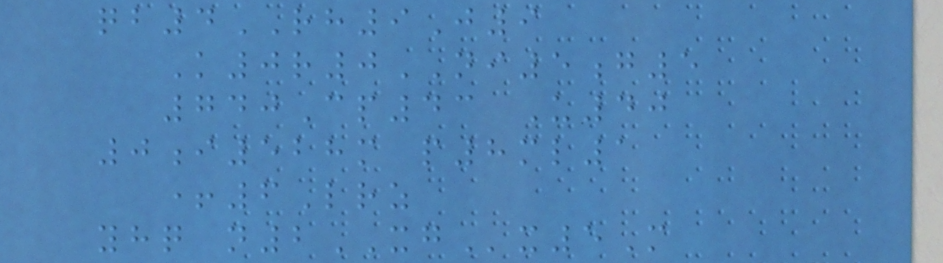qb4RH9J9
K0r0NI5g5
740Cp43 U40
0i528m p8ml1
+6Lrz
yhq n2XGx5M
